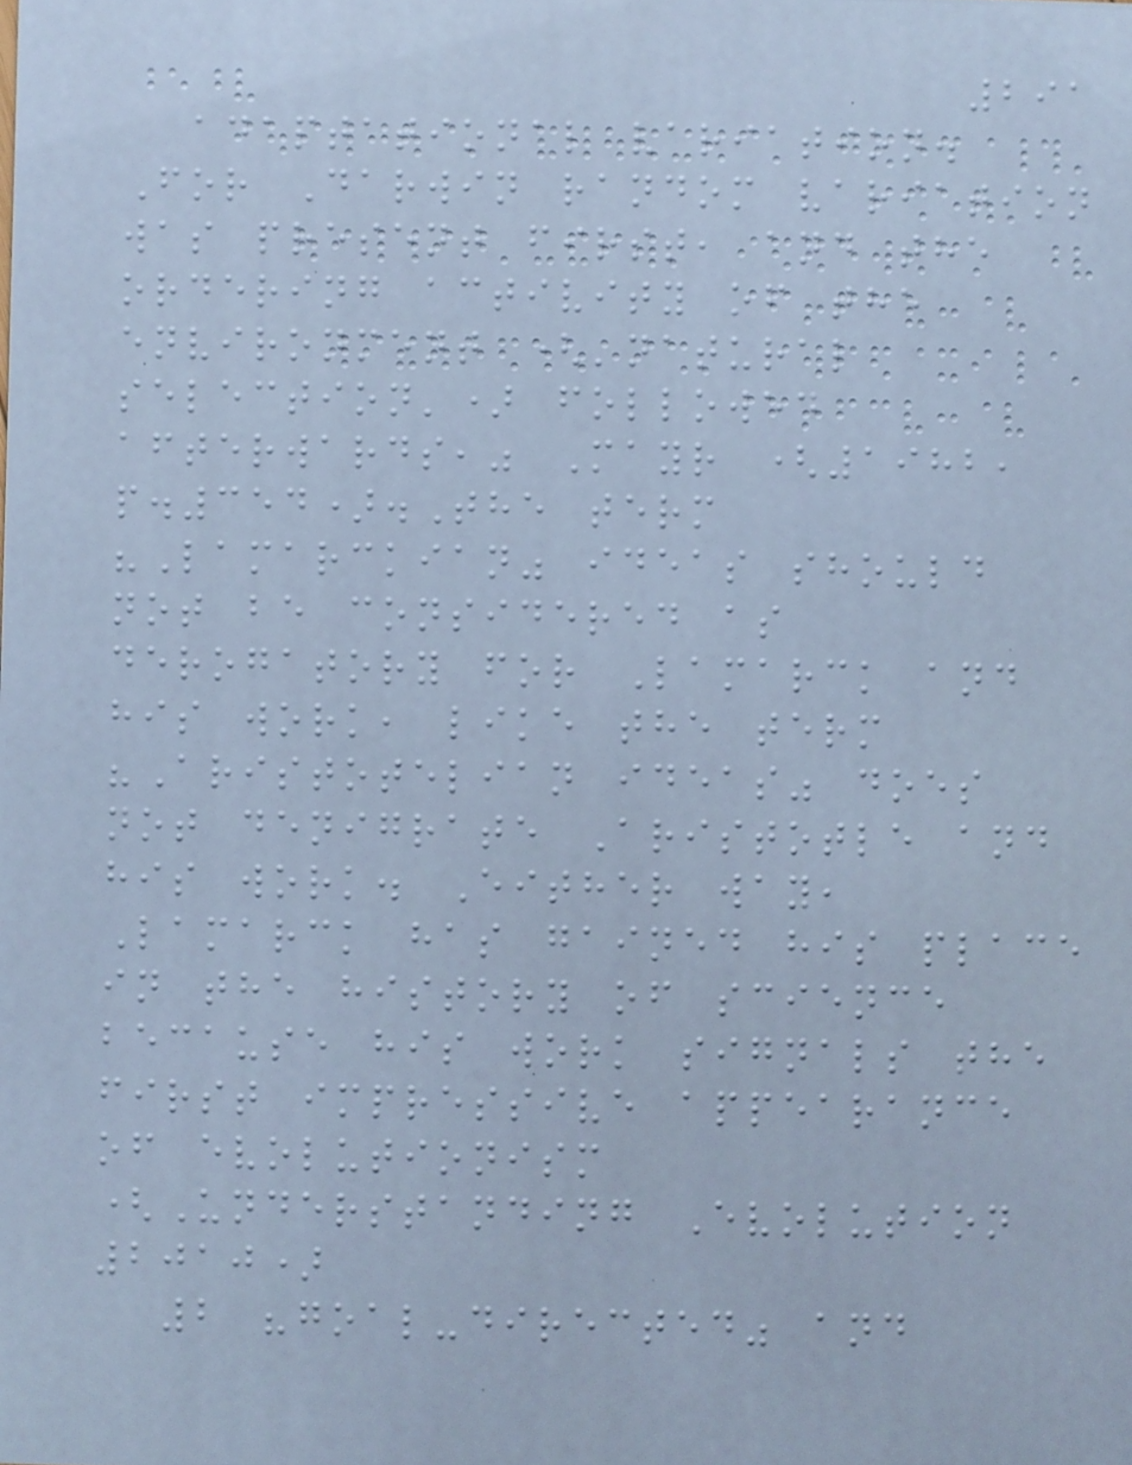291
adaptational variation.
For Darwin random variation
was present first, and the
ordering activity of the
environment ('natural
selection') followed
afterwards," Mayr (1982,
p.354).The term
"Lamarckian" ideas should
not be considered as
derogatory for Lamarck and
his work, like the term
"Aristotelian ideas" does
not denigrate Aristotle and
his work. Either way,
Lamarck has gained his place
in the history of science
because his work signals the
first impressive appearance
of evolutionism
(Understanding Evolution
2010)
2 "goal-directed" and
